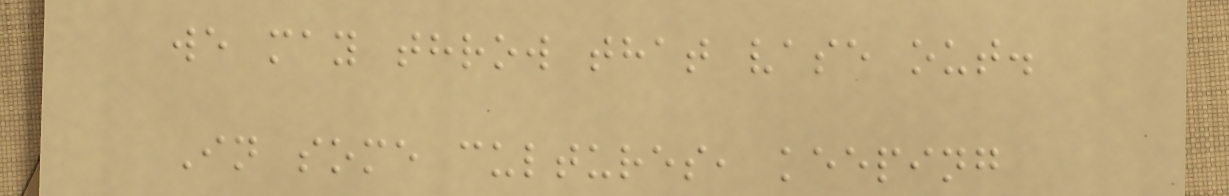we may throw that vase out.
In some cultures, keeping
